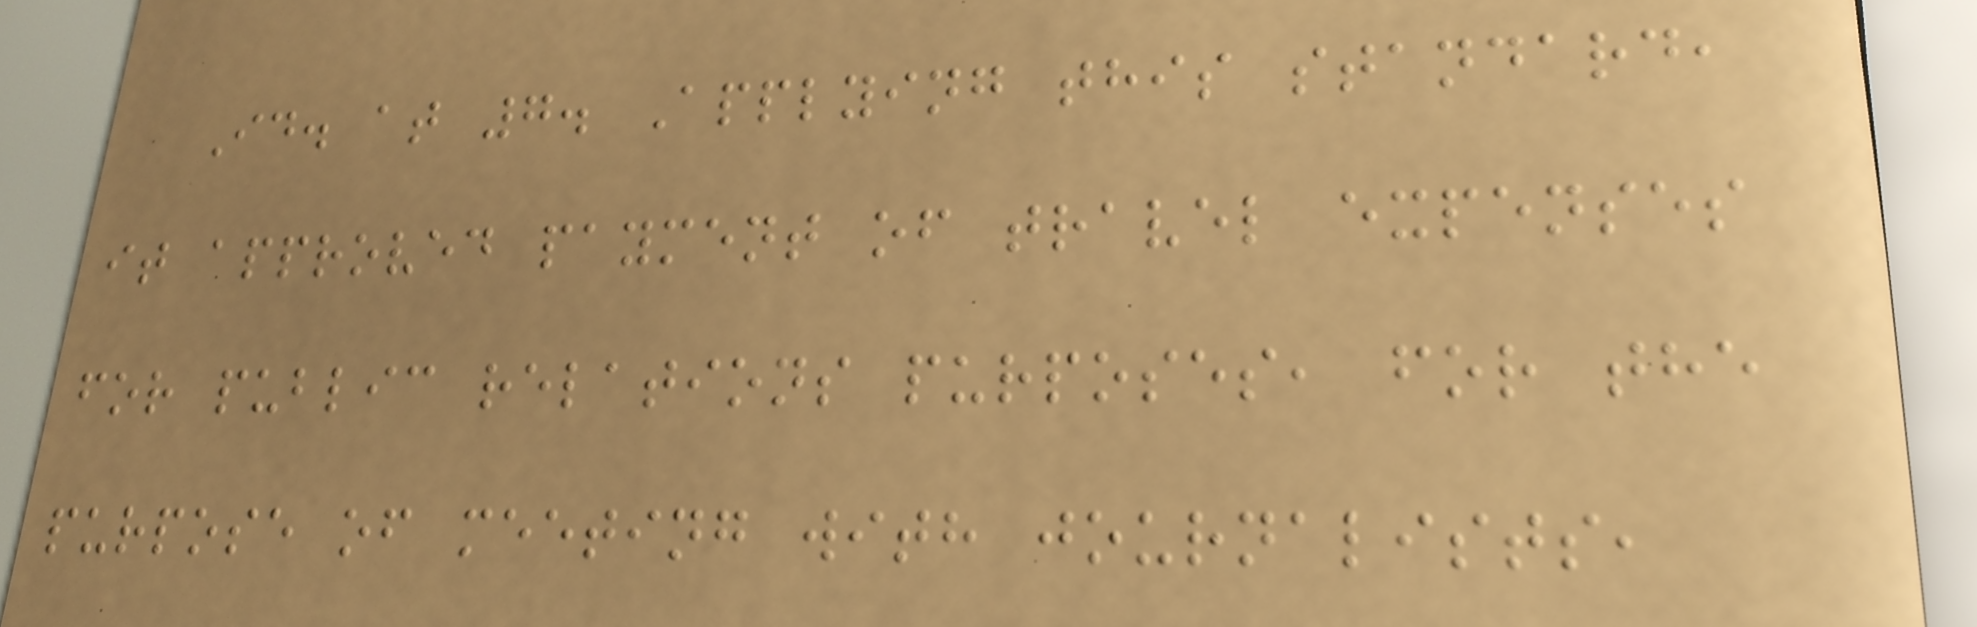Id. at 7. Applying this standard,
it approved payment of travel expenses
for public relations purposes, for the
purpose of meeting with journalists,
